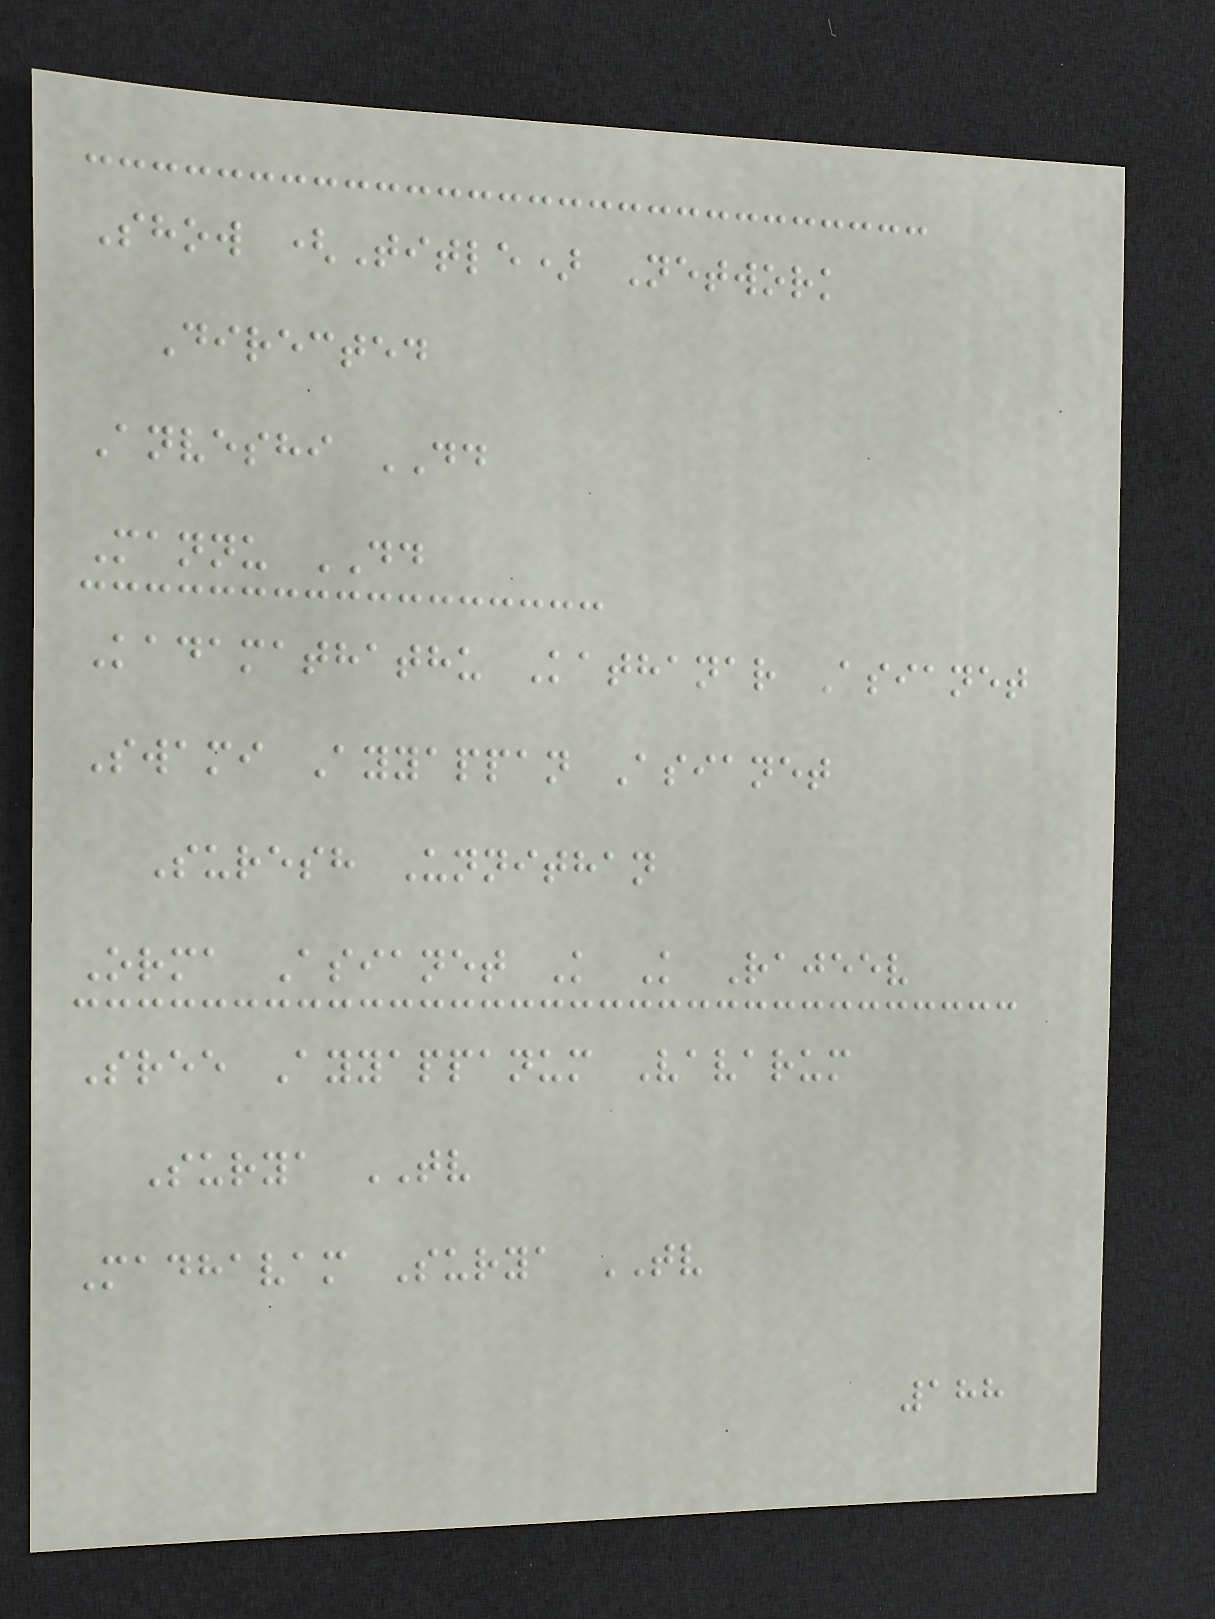Show (Title) Network
Directed
Anveshi DD
Mannu DD
Kadamathathu Kathanar Asianet
Swami Ayyappan Asianet
Suresh Unnithan
Orma Asianet K K Rajeev
Sree Ayyappanum Vavarum
Surya TV
Madhavam Surya TV
188
